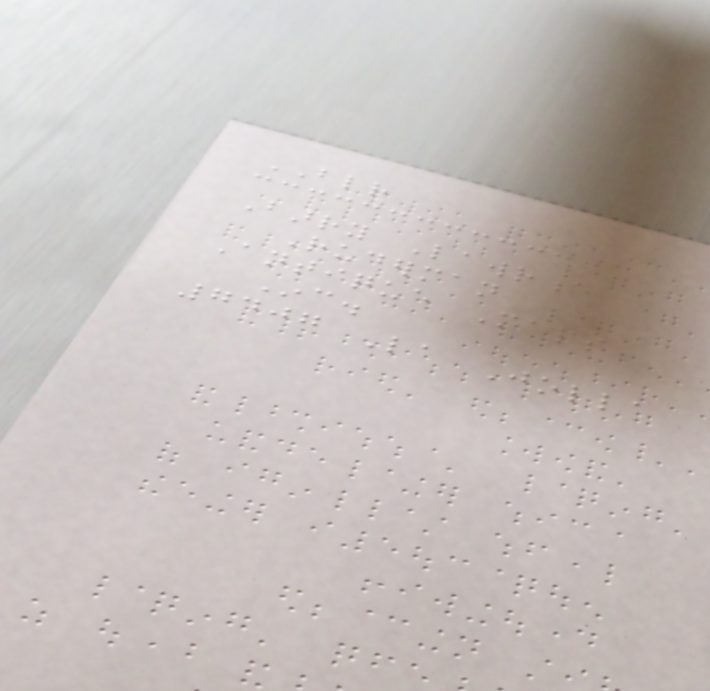BLR
Barry Lawrence
Ruderman
Antique Maps
Inc.
7407 La Jolla
